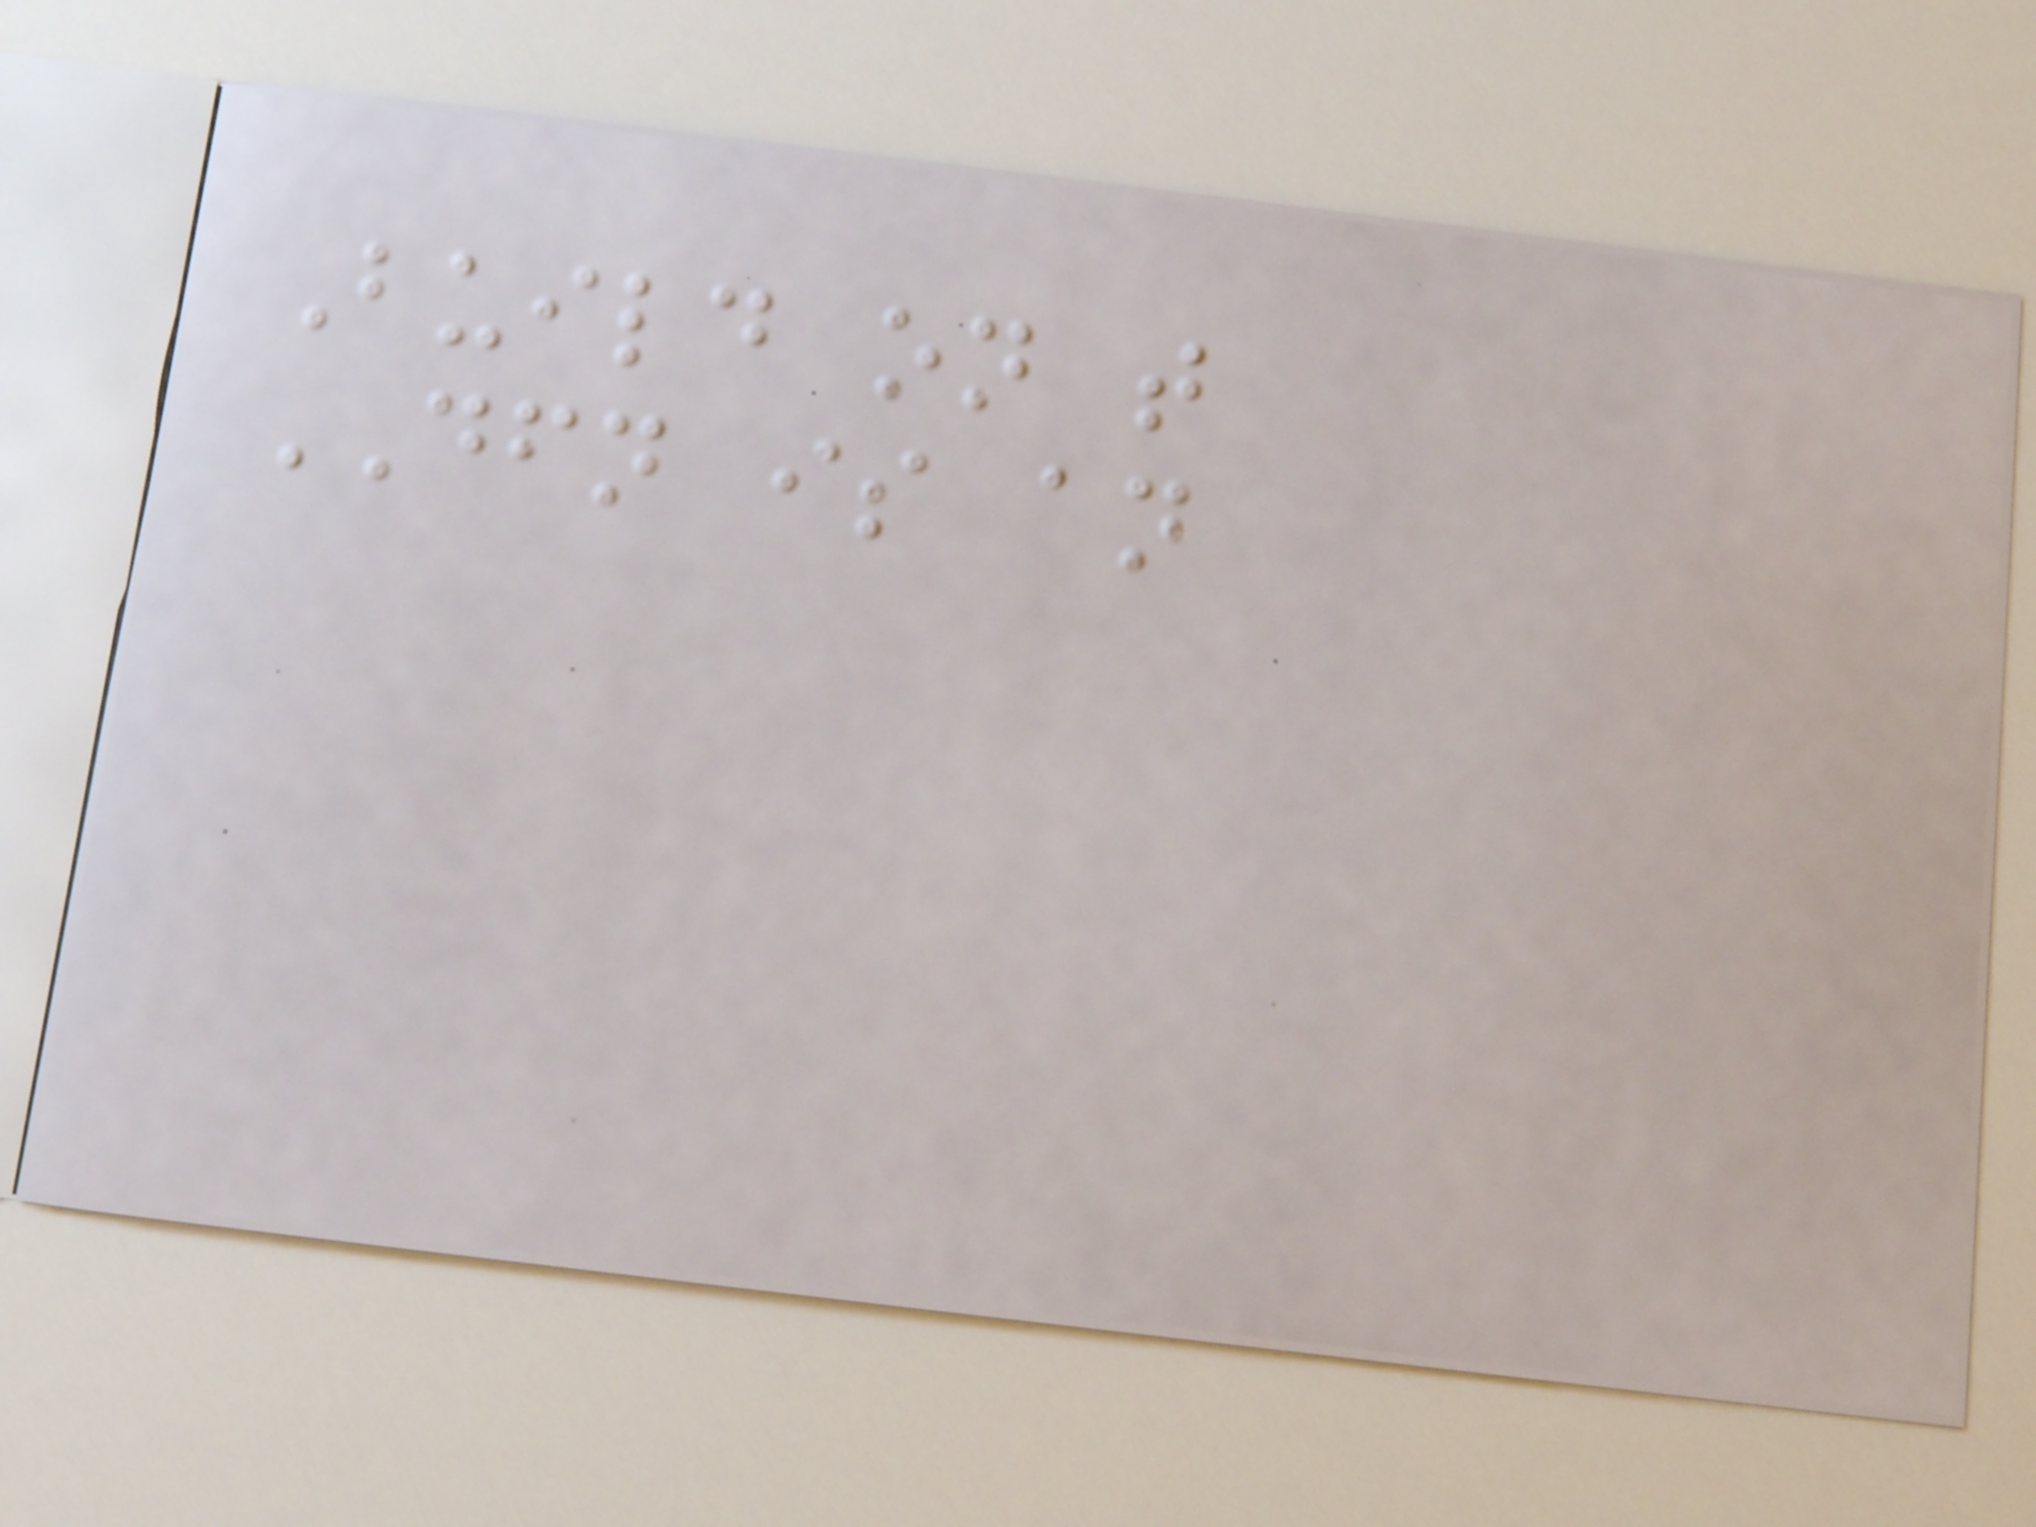Build on that
DFN is an
